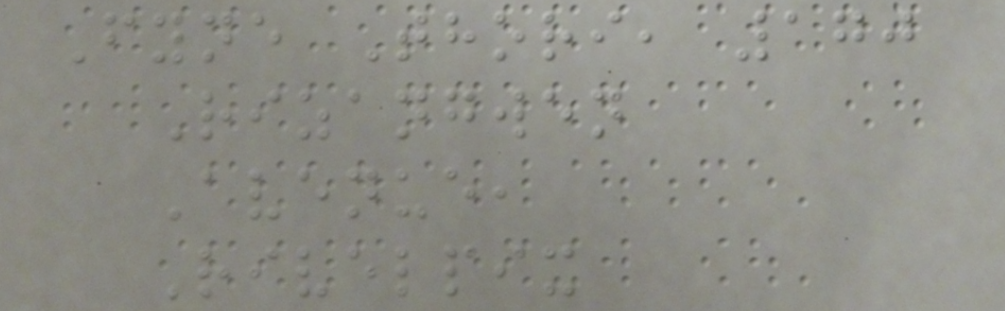Fyne Thori, 170
Rizangwen
Avenue,
Rivelpix
